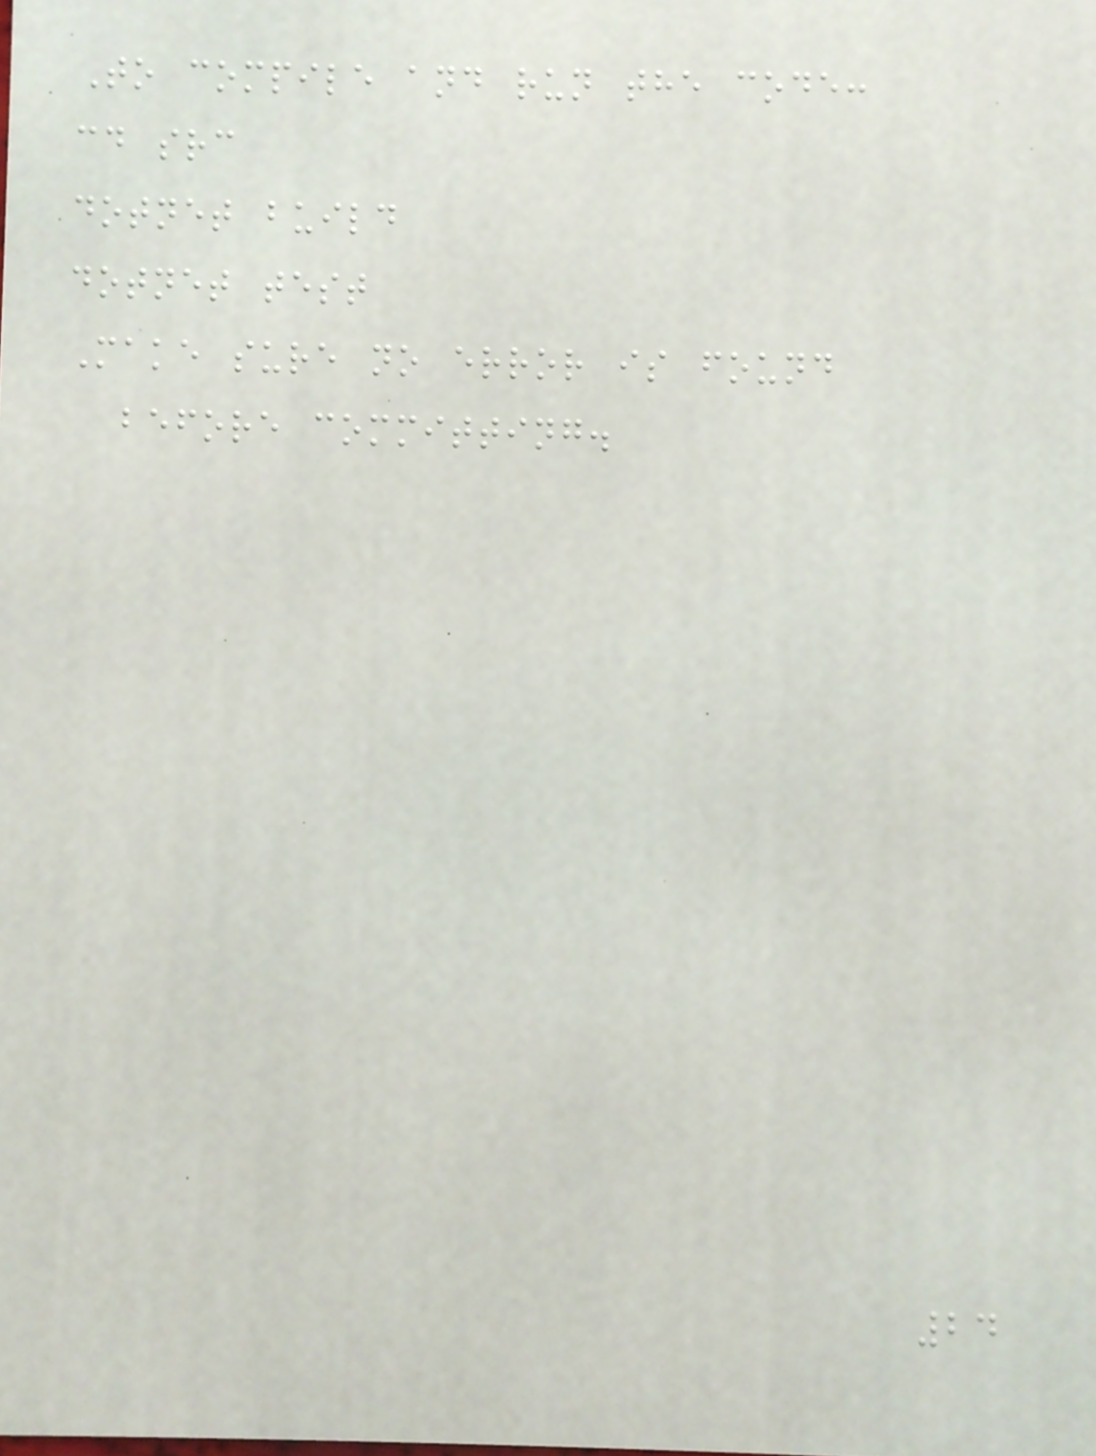To compile and run the code:
cd src
dotnet build
dotnet test
Make sure no error is found
before committing.
24
